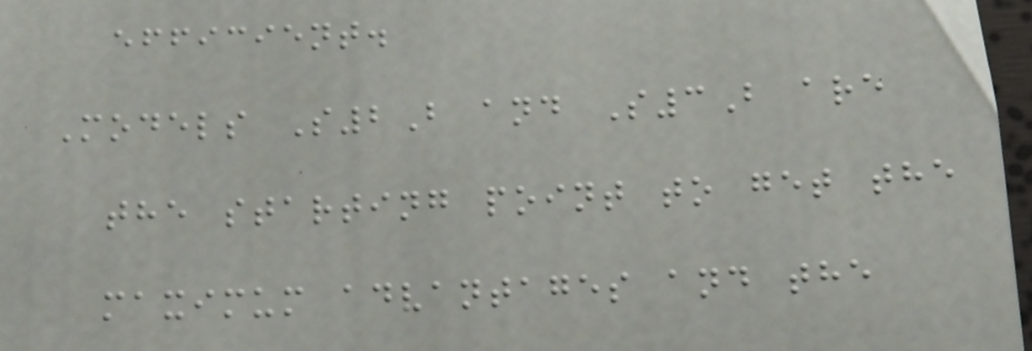efficient.
Models S2B and S3B are
the starting point to get the
maximum advantages and the
